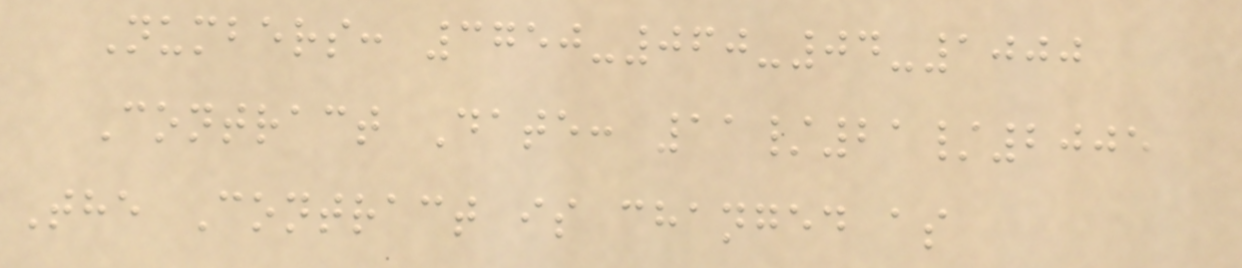Numbers: 3750-060-04-1000
Contract Date: 11/21/2005
The Contract is changed as
